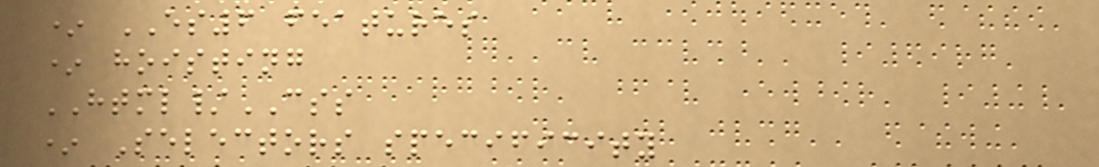* ES6 features
* hoisting
HTML/CSS
* Selectors specificity
